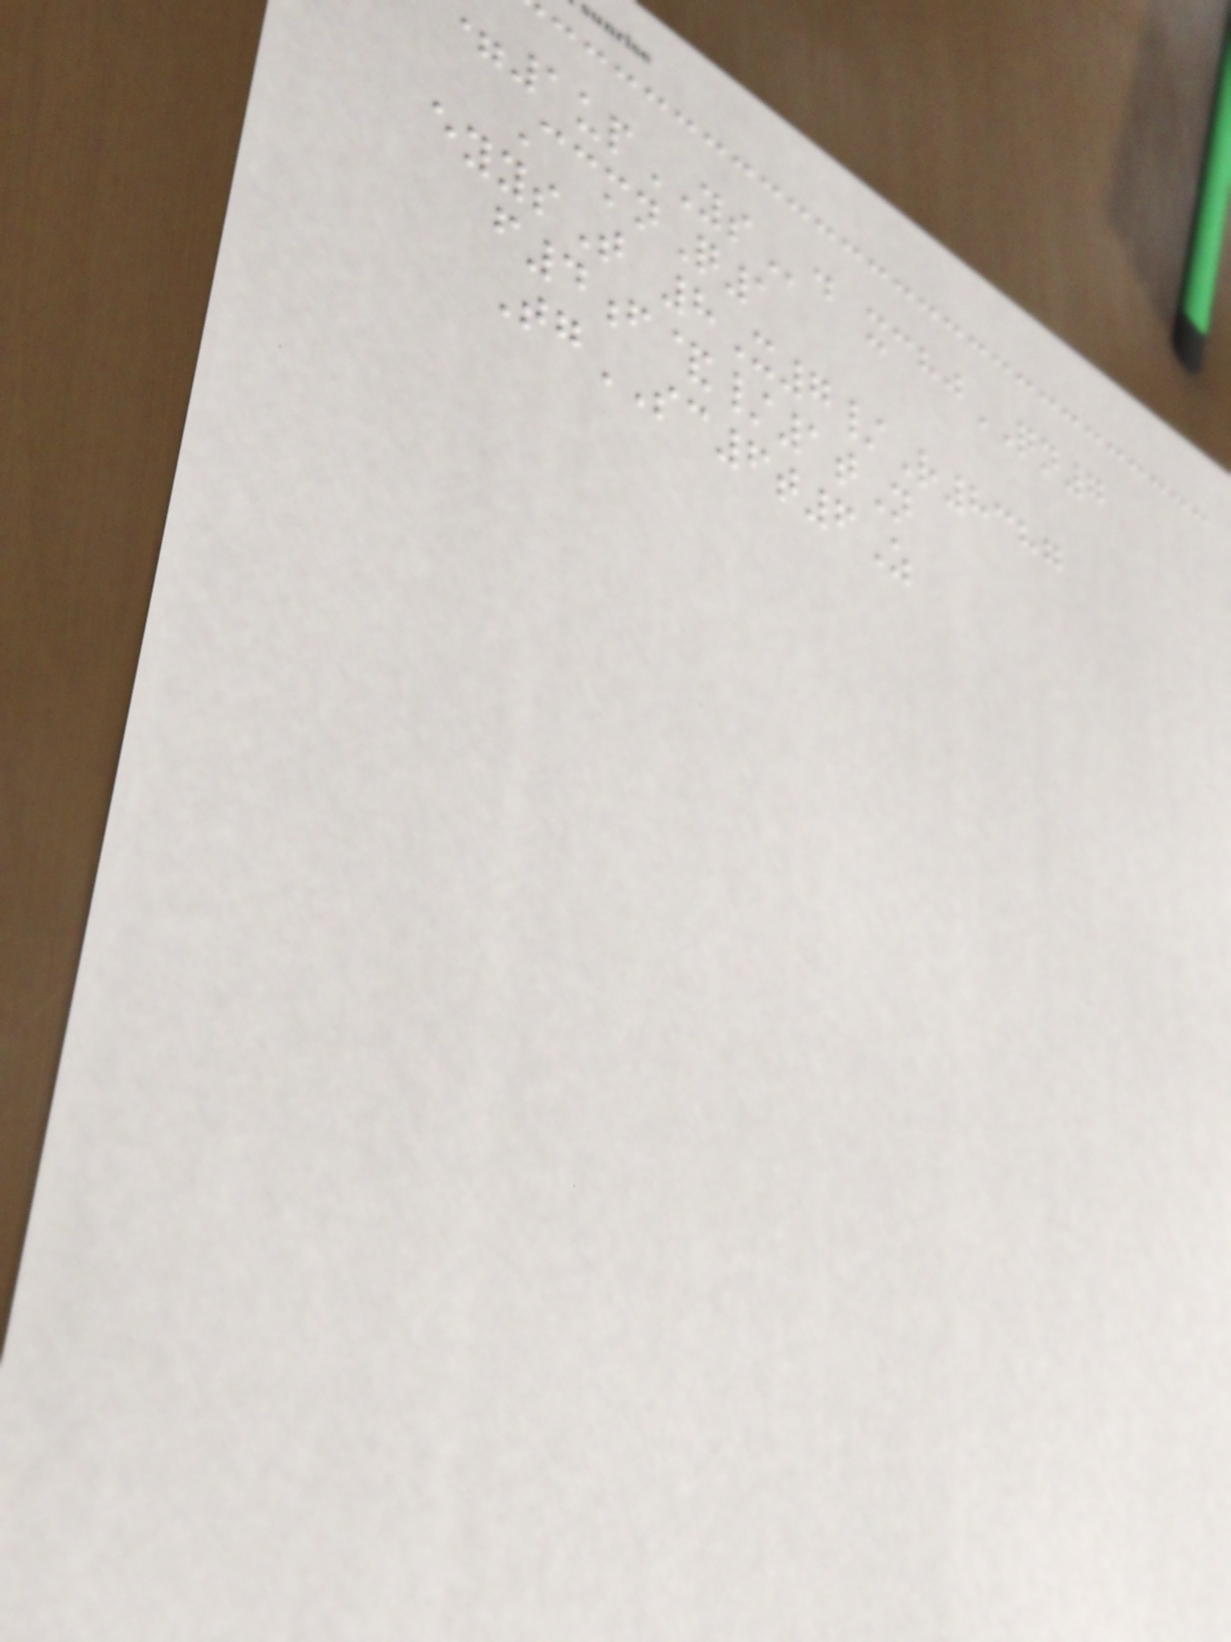1upYSd xchjQN7
CcmnQ1
eyysT 8X7/R8387
f4f&/1tN
TgSC6t6Z
